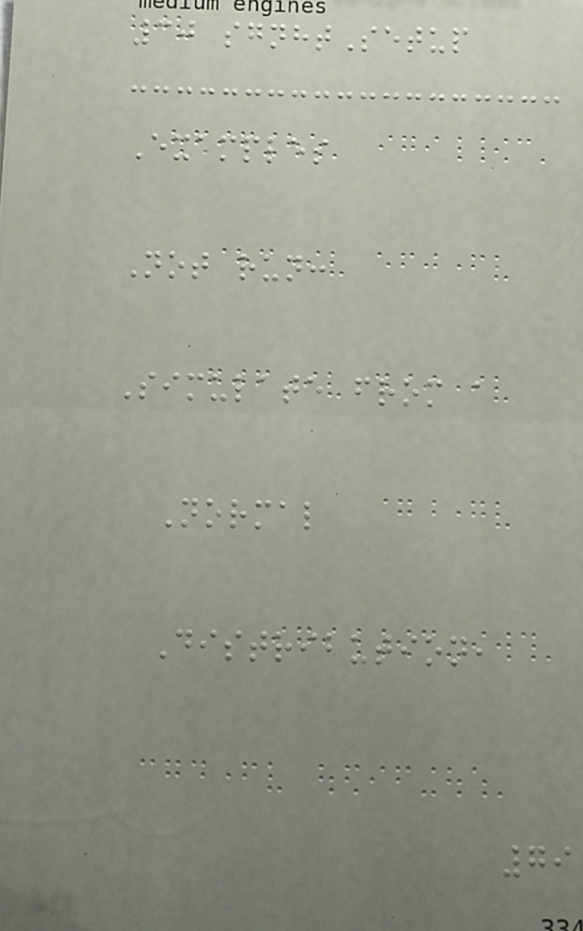30 sgnhtSetup
Examples
Not run:
Simulate from a
Normal
Distribution,
79
